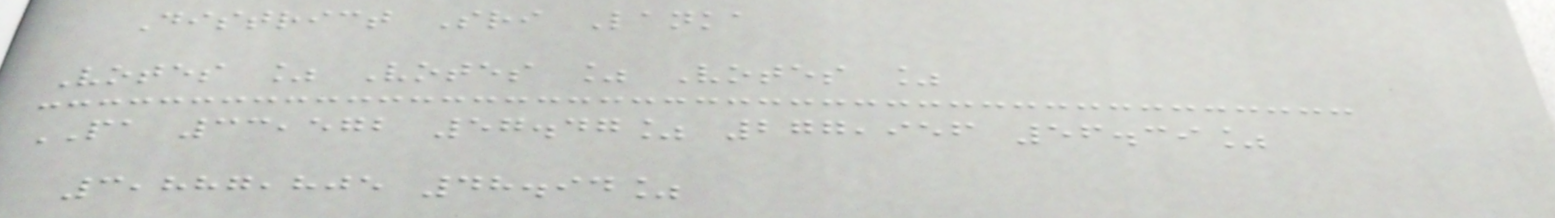District Sri Lanka
Votes % Votes % Votes %
PA 33,572 57.47% 277,956 56.39%
3,887,805 48.94%
